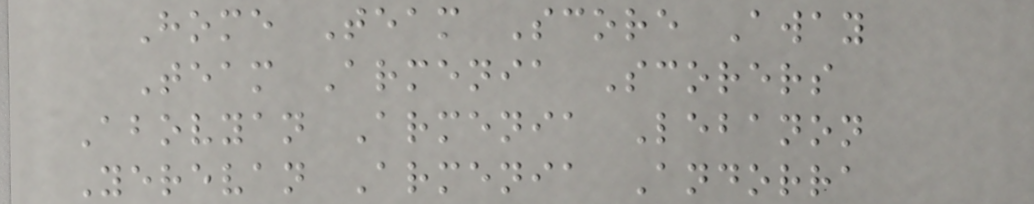Home Team Score Away
Team Armenia Scorers
Abovyan Armenia Lebanon
Yerevan Armenia Andorra
